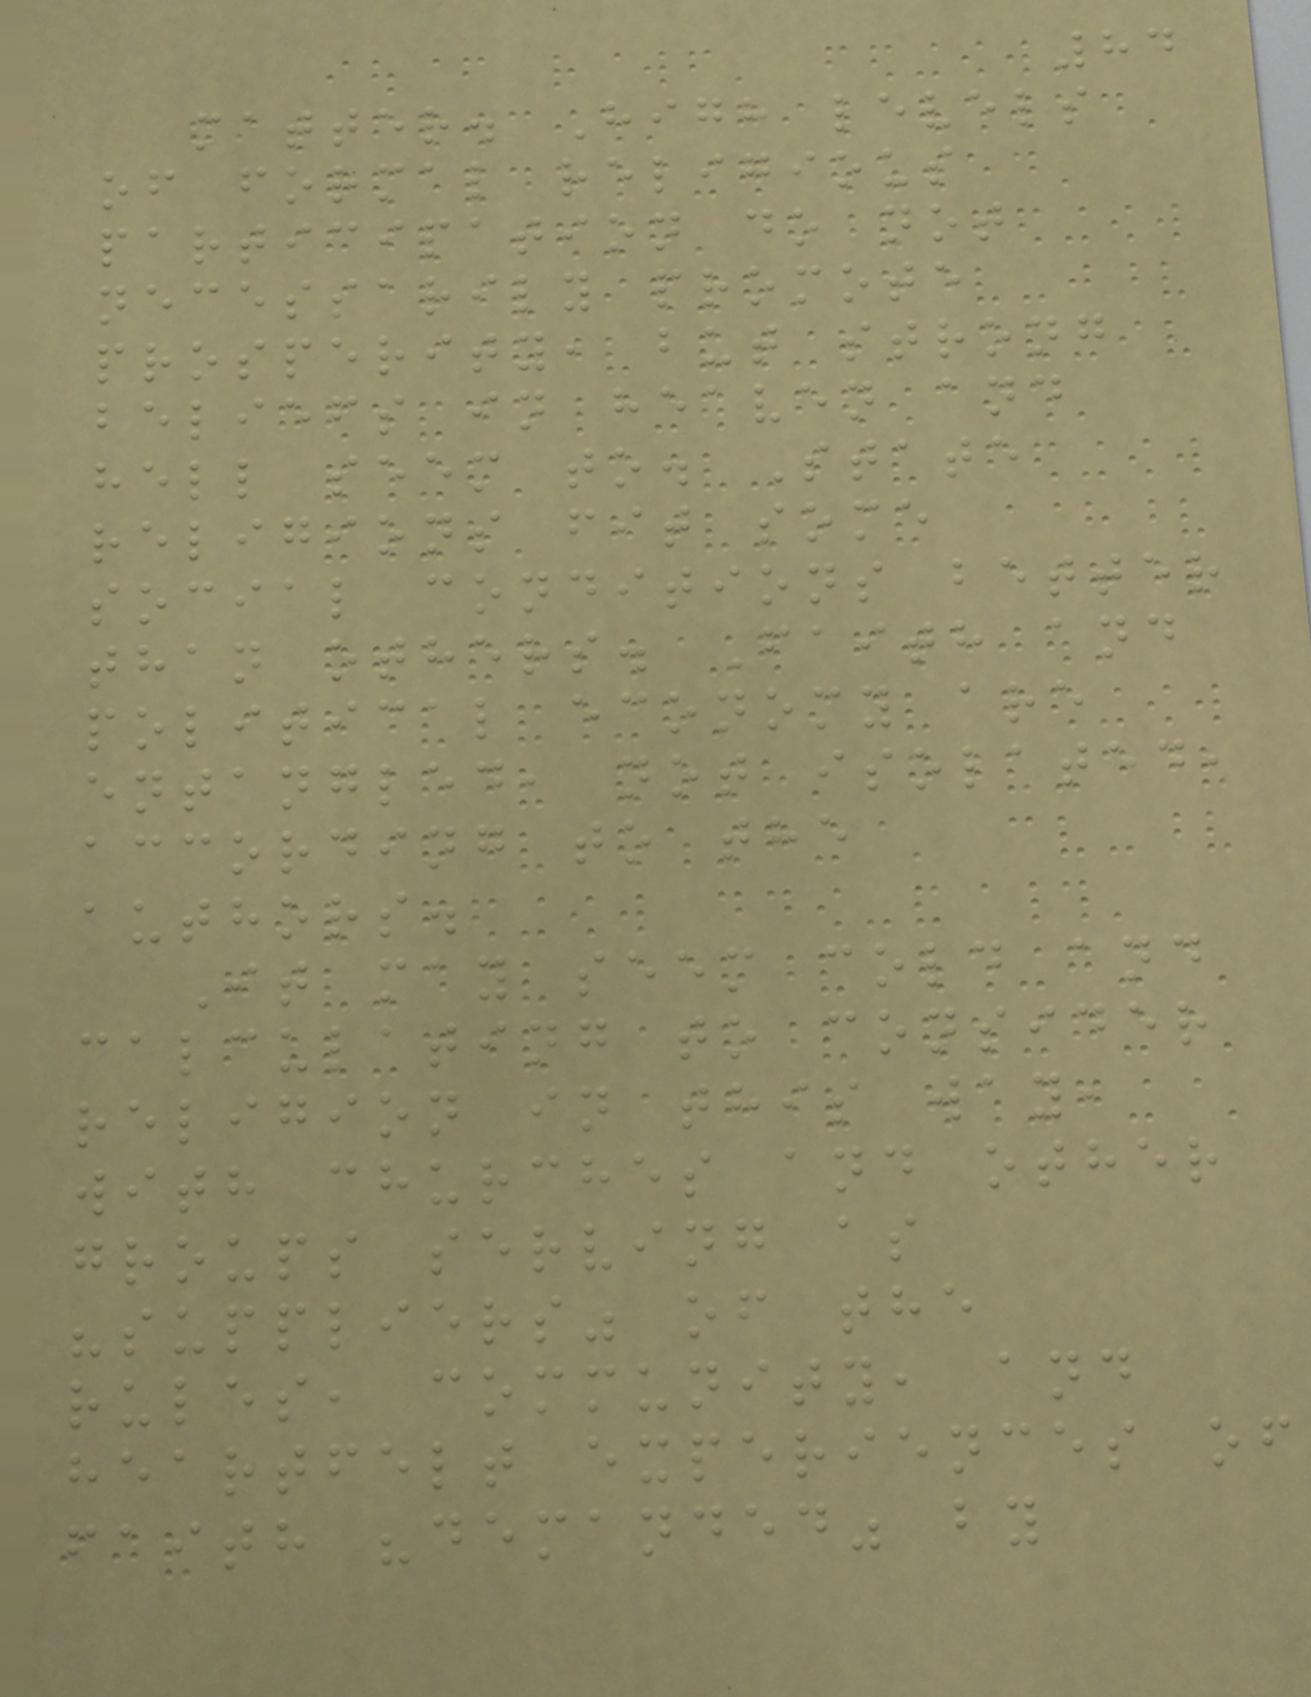84
matter. High levels
of formal religious
participation do not
necessarily promote
prosperity, but strong
beliefs in heaven and
hell seem to. State
religions fit some
social conditions better
than others. Faith and
political economy are
entangled, not isolated,
according to the
authors.
It may seem cold and
calculating to consider
religion in this way,
with churches and other
groups serving as
"suppliers" of the
rules, community, and
heartfelt experiences of
faith "demanded" by
